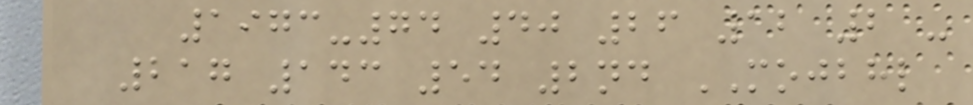1973-74 40 26 12 2 -
217 143 54 2nd MOJBHL
